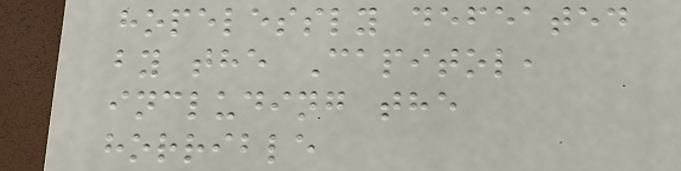hopelessly defeated
by the Capitol,
including the
horrible
